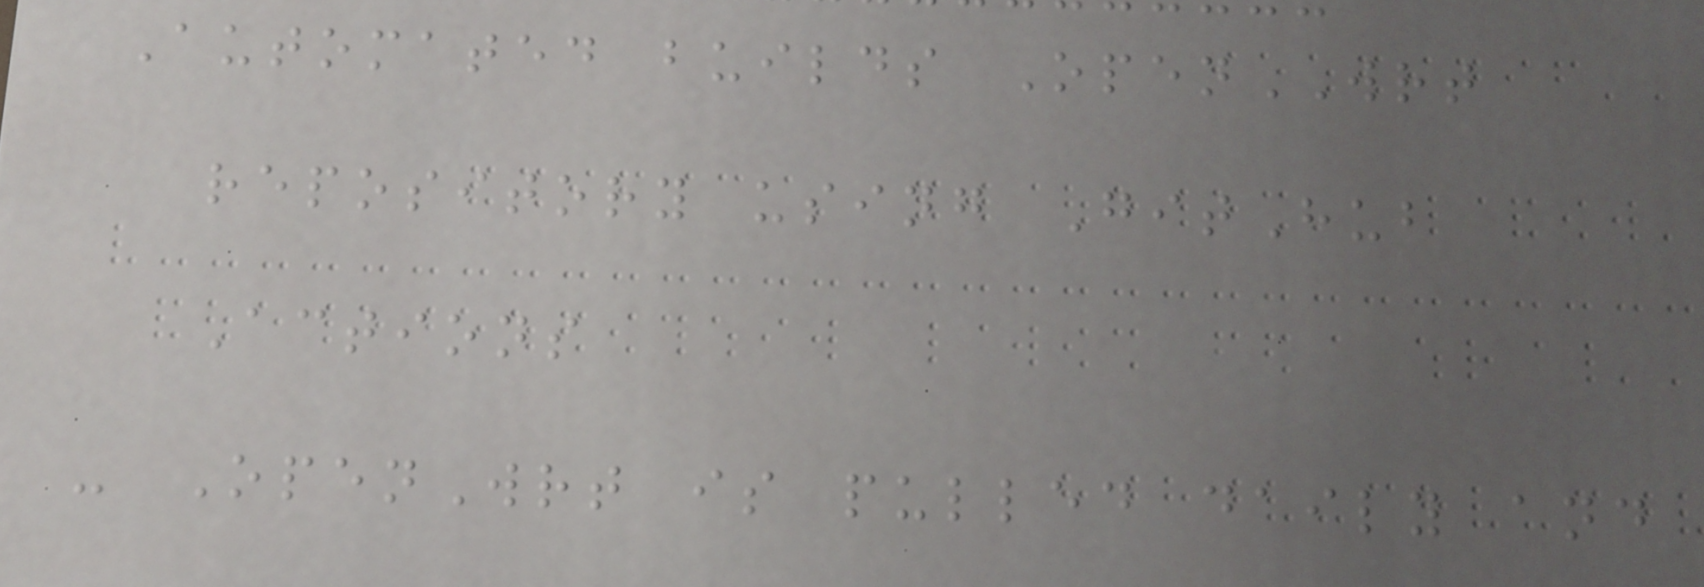Automated builds OpenWRT
repository using GitHub
Actions
- OpenWrt is pulled daily and
